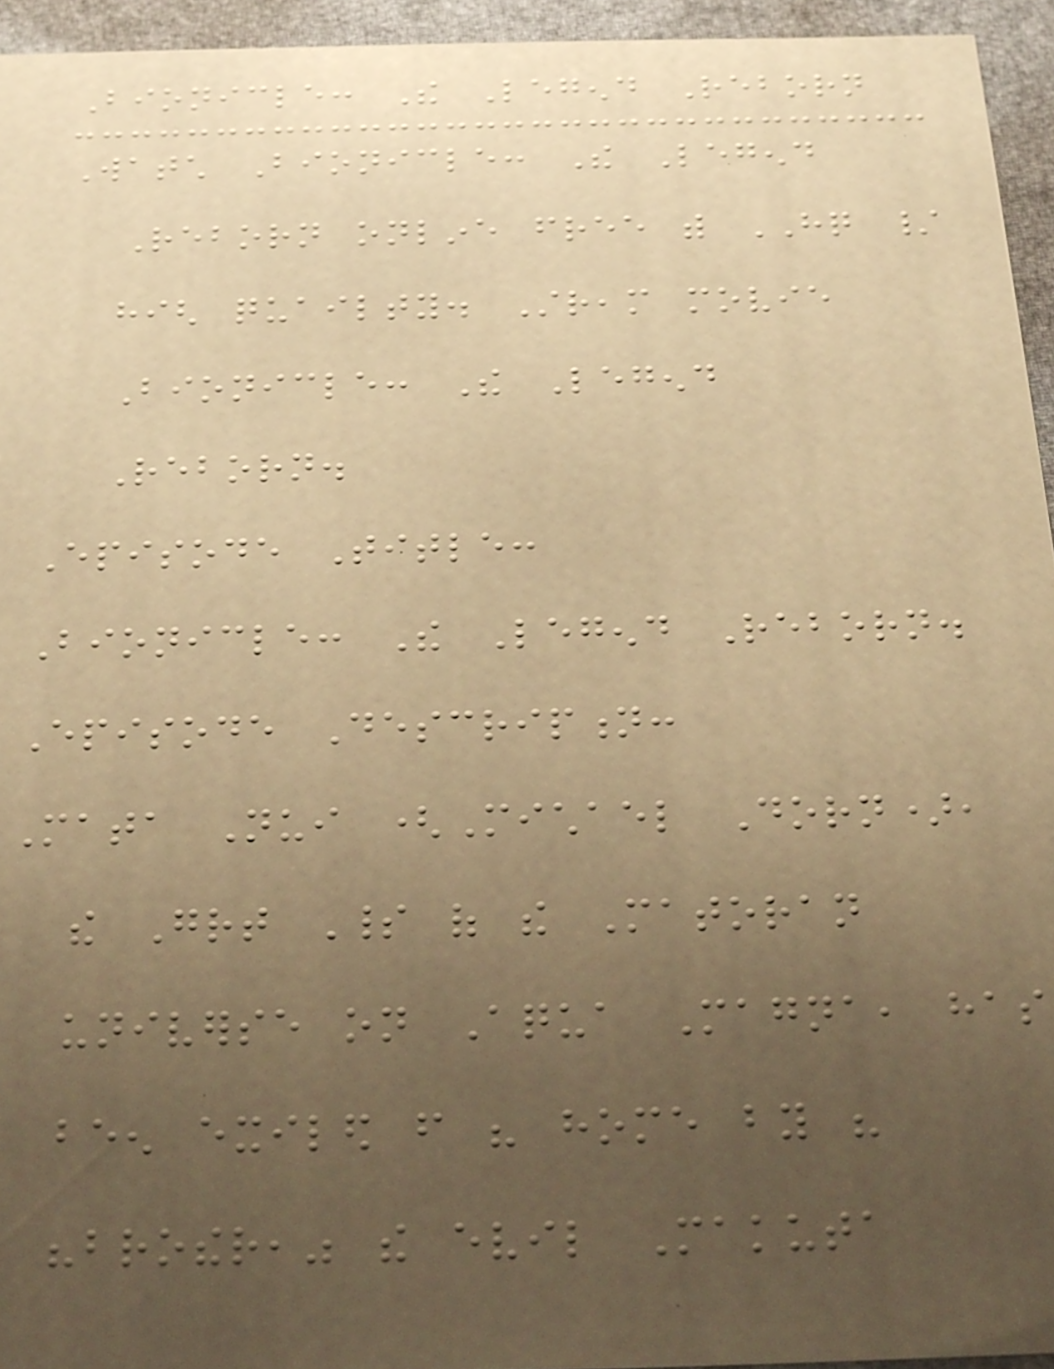Bionicle: The Legend Reborn
Watch Bionicle: The Legend
Reborn online free with HQ /
high quailty. Stream movie
Bionicle: The Legend
Reborn.
Episode Title:
Bionicle: The Legend Reborn.
Episode Description:
Mata Nui (Michael Dorn),
the Great Spirit of the Matoran
universe on Aqua Magna, has
been exiled from his home by his
"brother," the evil Makuta
